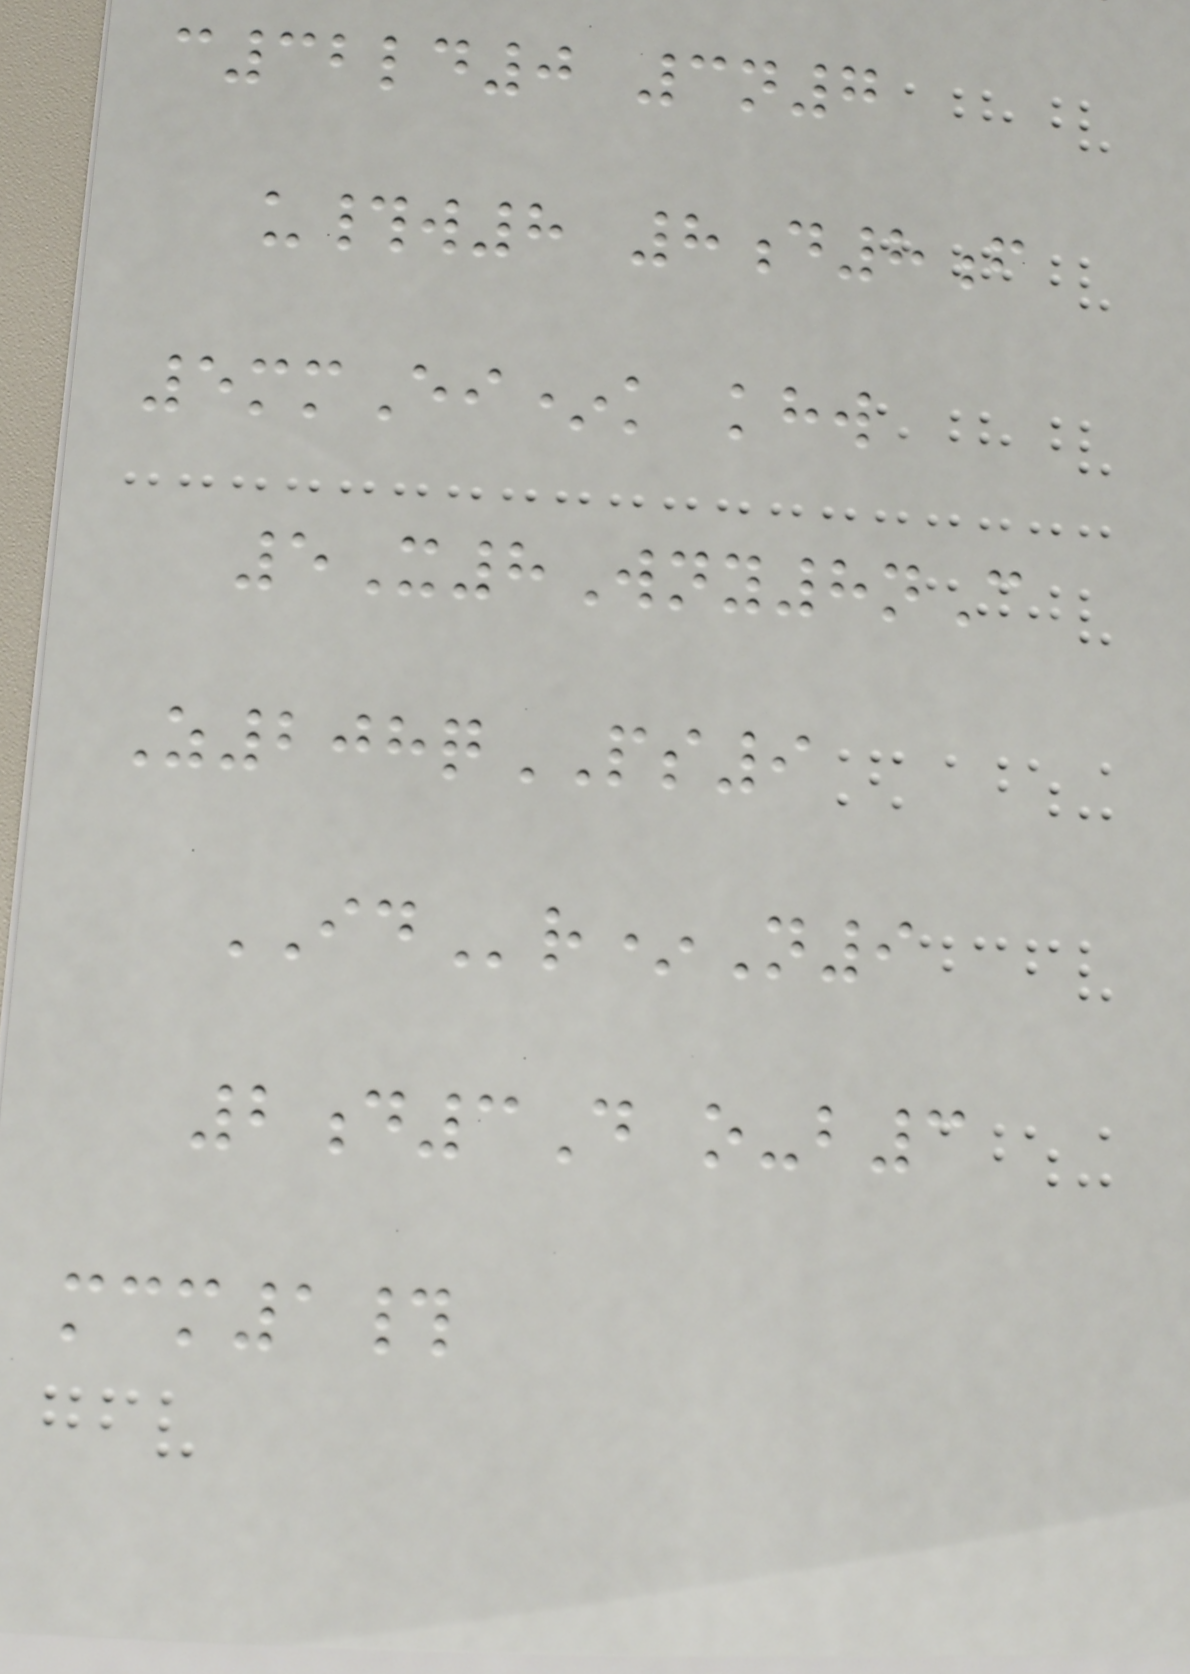c32ld0 3n7
u#w8 8d8f
5mmEi*k khw
5X8Wny8nC
Z208qPS9
IDr*N9
2d3D o-b3
mcm1#
